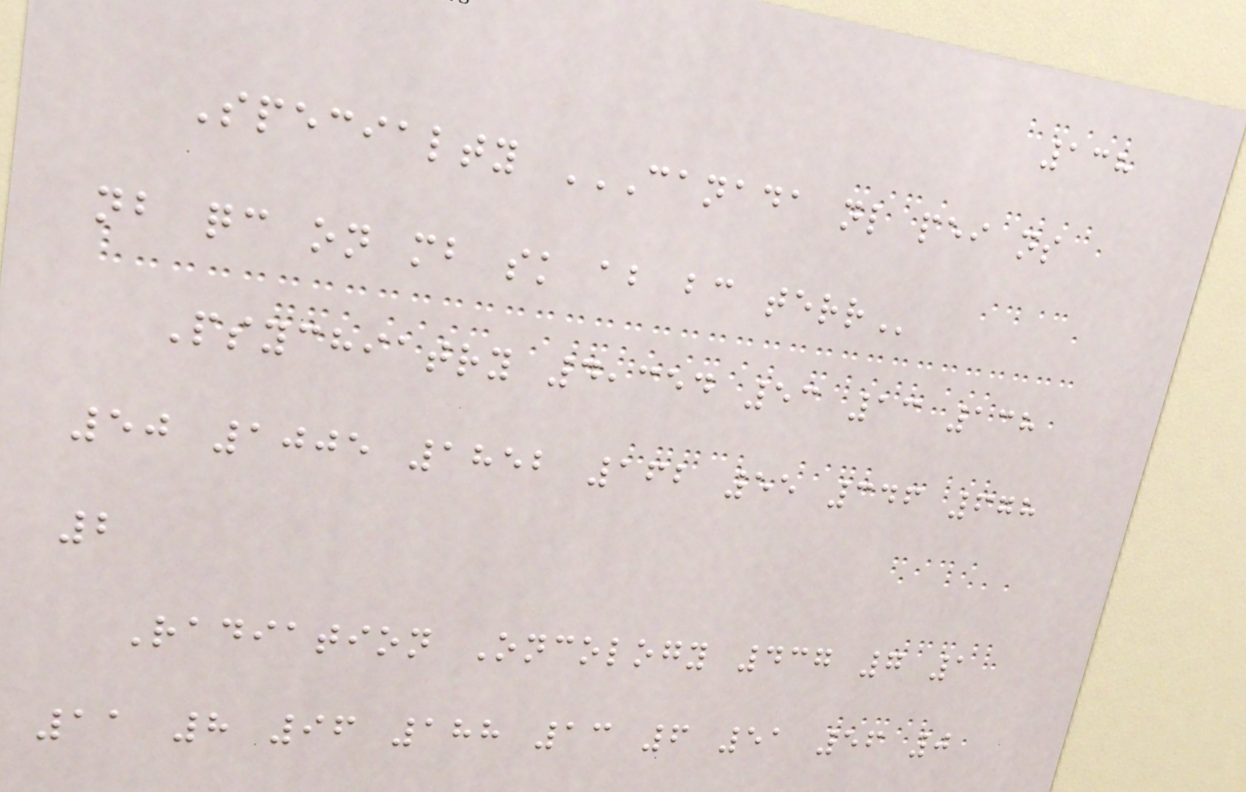138
Specialty CANADA NL PEI NS
NB QC ON MB SK AB BC TERR
Psychiatry 4,354 53 13 138
50 1005 1852 162 55 346 678
2
Radiation Oncology 437 7 1
11 8 96 188 13 6 51 56 0
